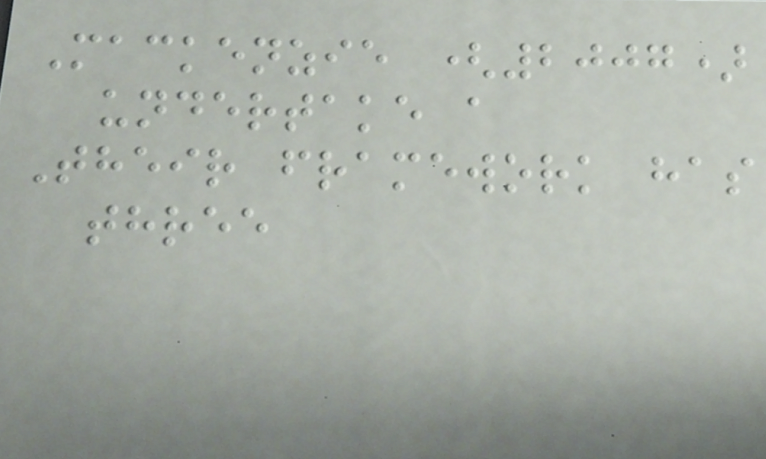Mackenzie (2007)
undertake a
Their framework has
three
